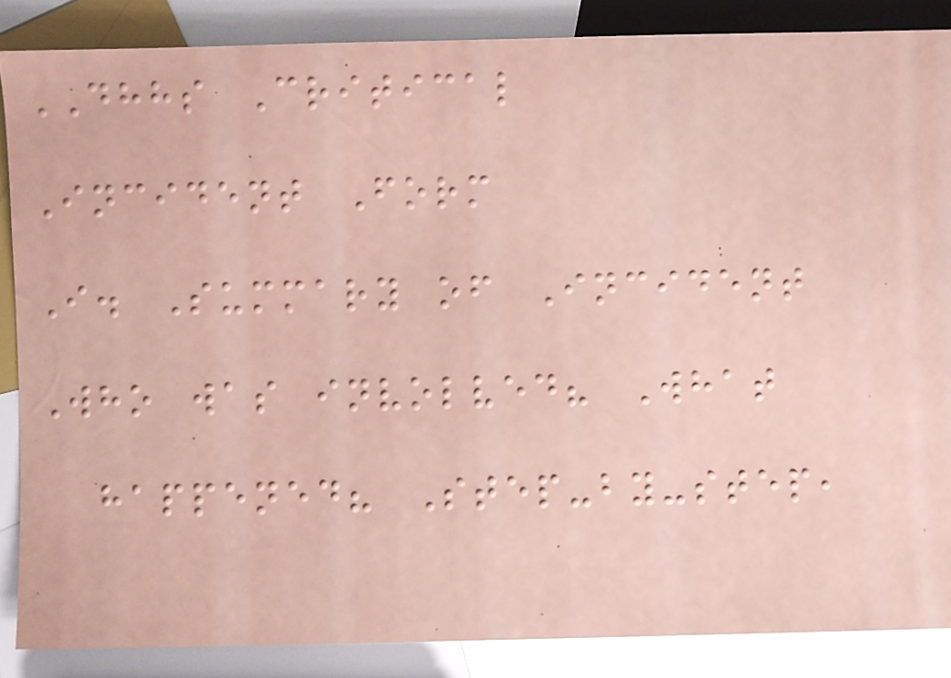DHHS Critical
Incident Form
I. Summary of Incident
Who was involved? What
happened? Step-by-step,
